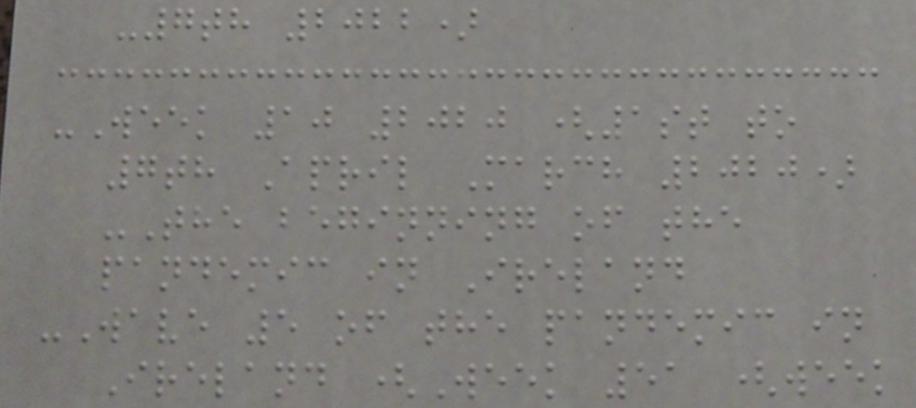-7th 2022)
-Week 10 2020 (1st to
7th April March 2020)
-The beginning of the
pandemic in Ireland
-Wave 5 of the pandemic in
Ireland (Week 51 (week
